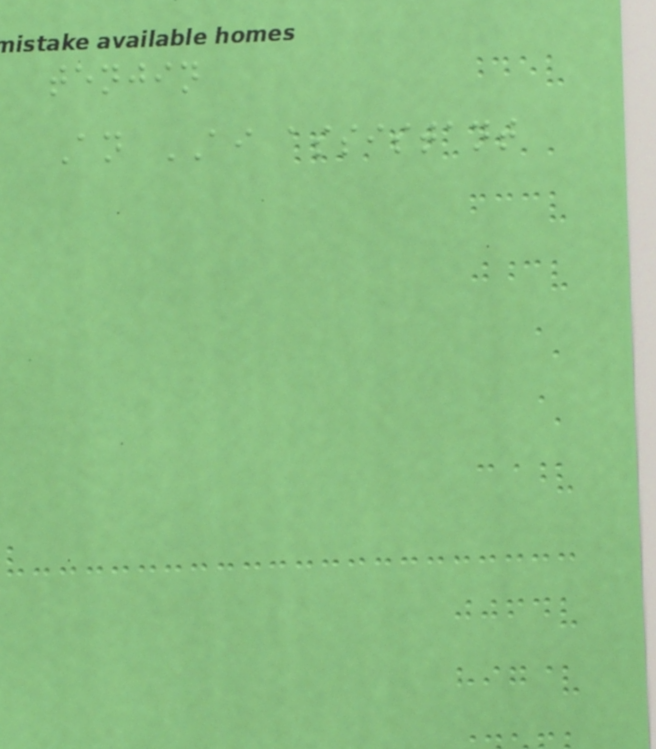tenjin
An AI assistant
